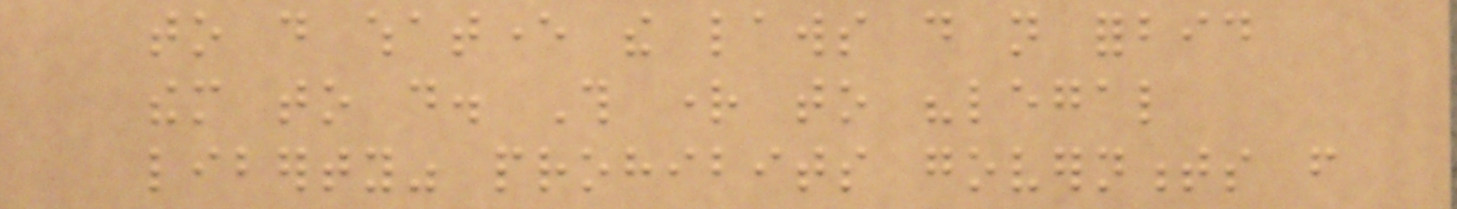to do whatever the laws do not forbid
them to do. This right to "legal
liberty" prohibits governments from
